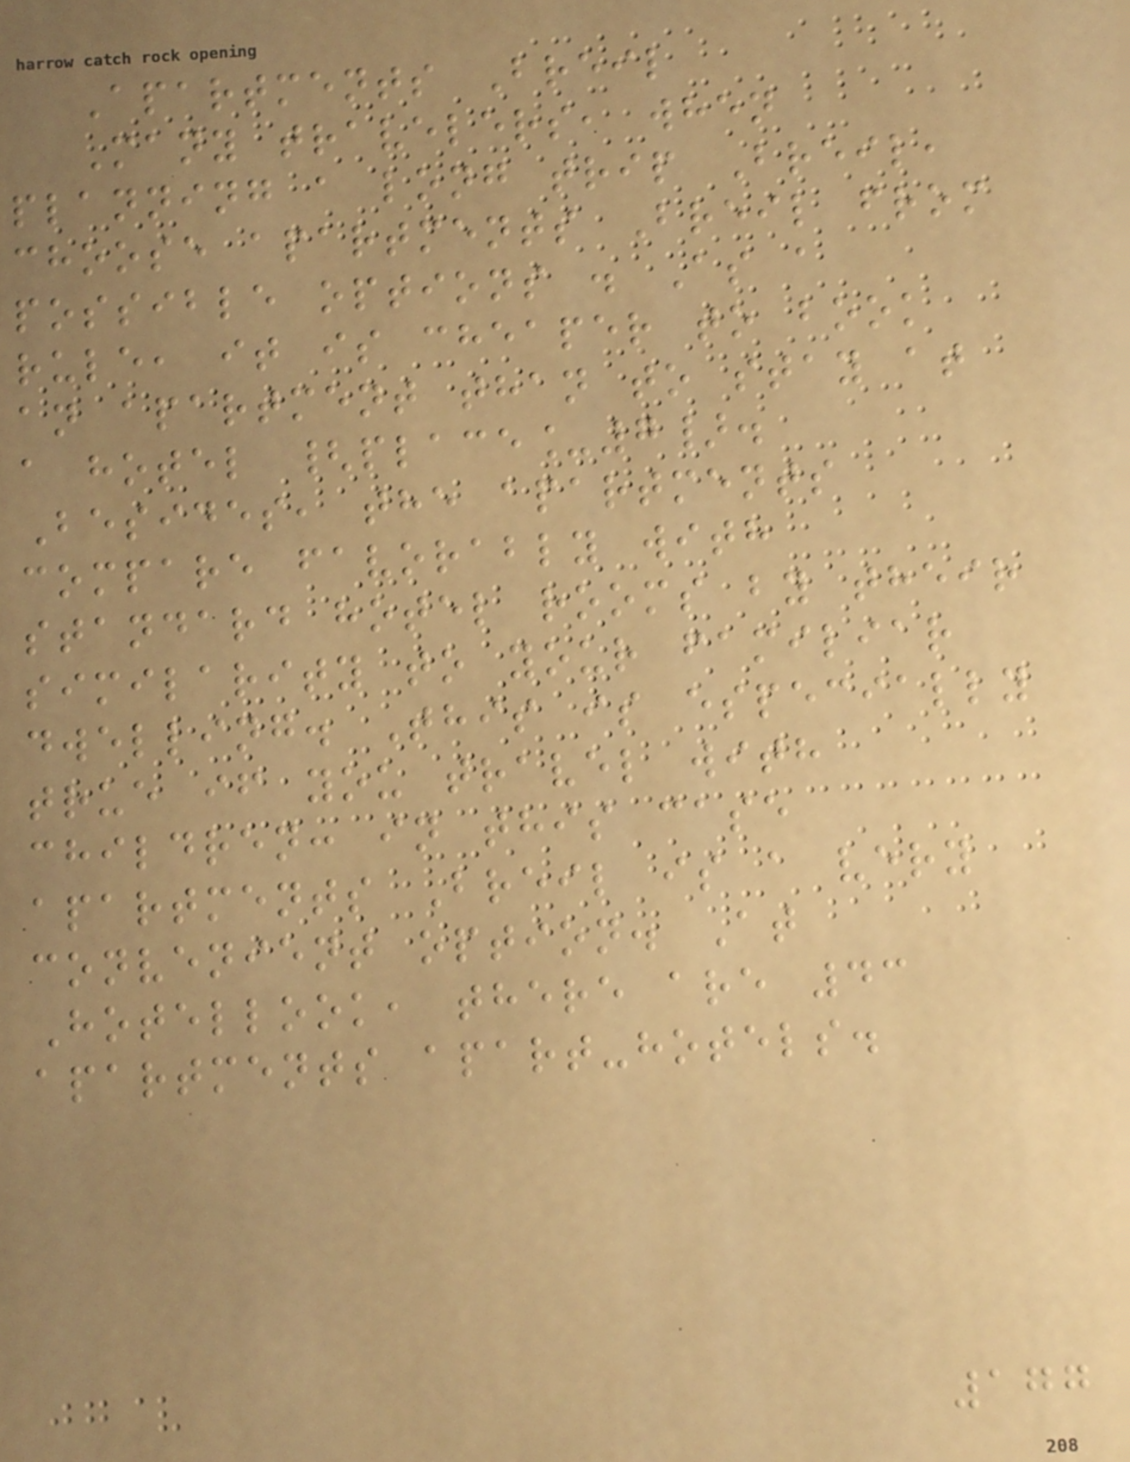Apartments Breil
Many travelers, when
planning a long trip Breil,
choose apartments Breil from
possible options . As a
rule, it is cheaper to book
an apartment than to stay at
a hotel {place_7}.
Besides, the apartments
compare favorably with
standard hotel rooms by their
similarity to your familiar
dwelling. This is especially
true if you travel with
children: in this case
apartments Breil is a very
convenient option. At
Hotellook, there are 43
apartments apart-hotels.
177
